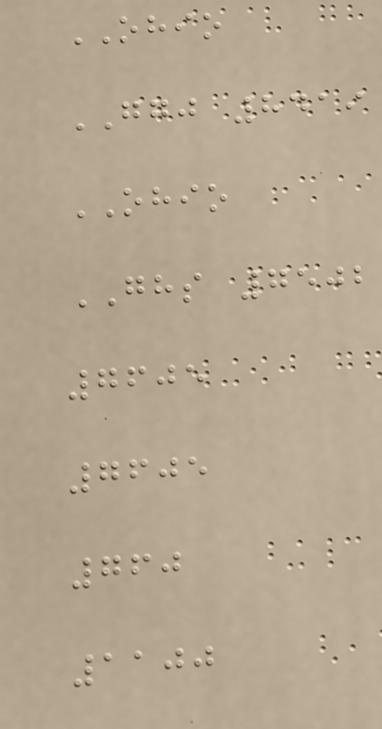OHIO
GGJ 8419
OHIO
GHS 7502
7605
7605
760
1100
